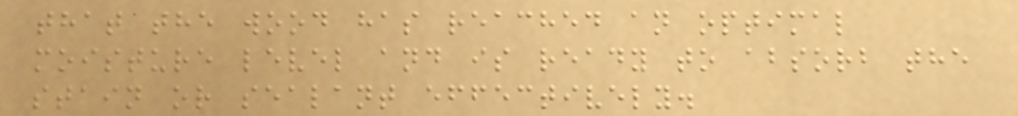that the wood has reached an optimal
moisture level and is ready to absorb the
stain or sealant effectively.
